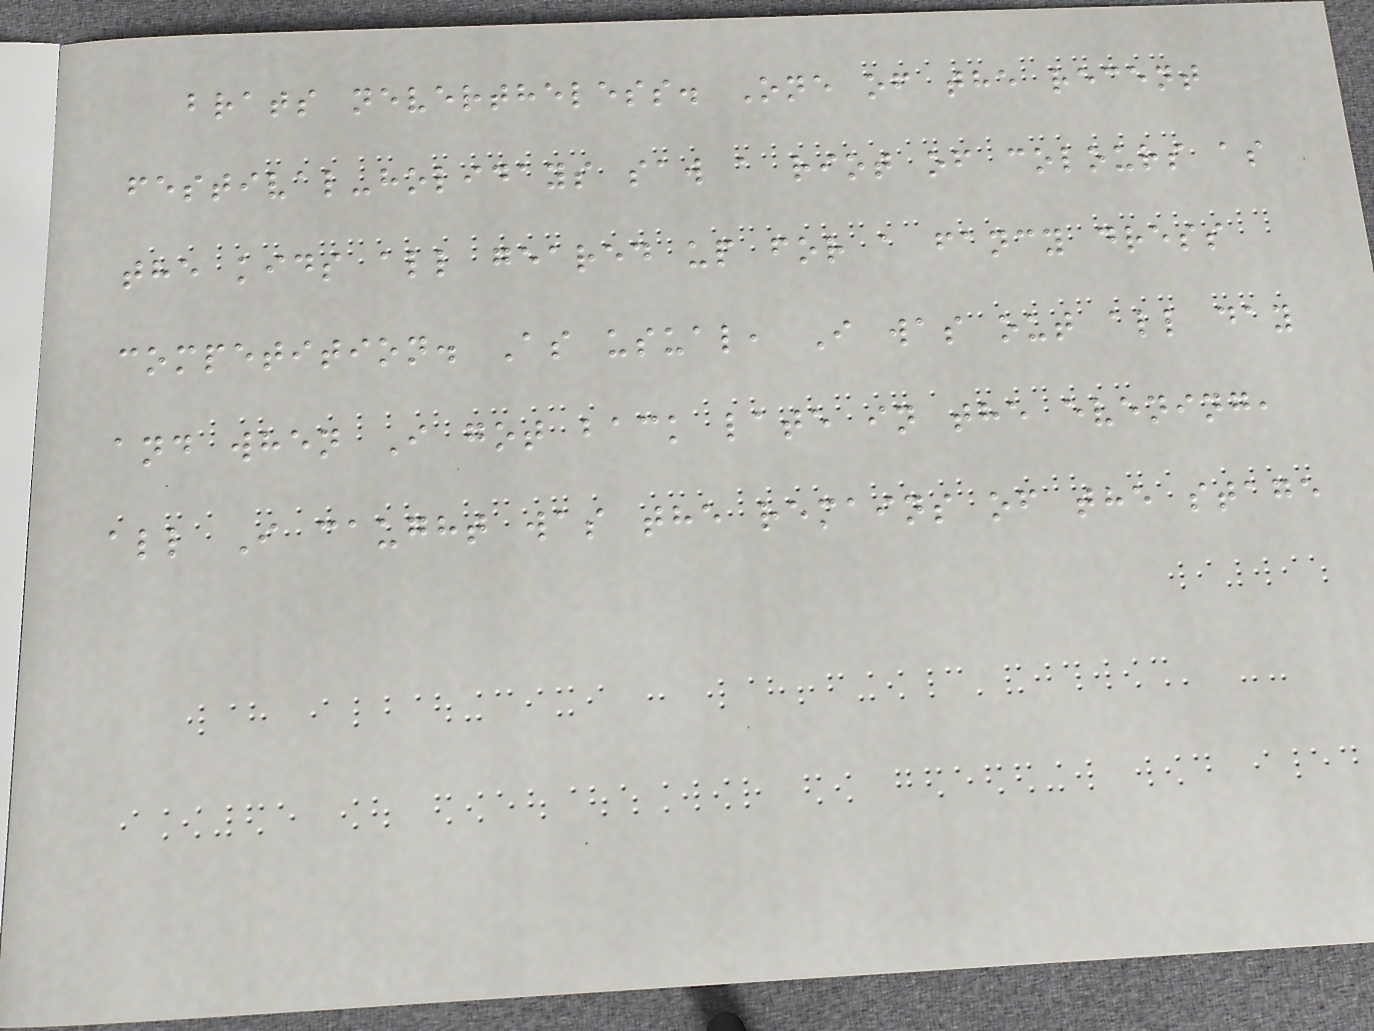brats nevertheless. One of the recent
festival-holidays saw a riot of colours as
the kids all geared up for a fancy dress
competition. As usual, I was out all day
and when I got back late in the evening,
all I caught was the remains of the stage
